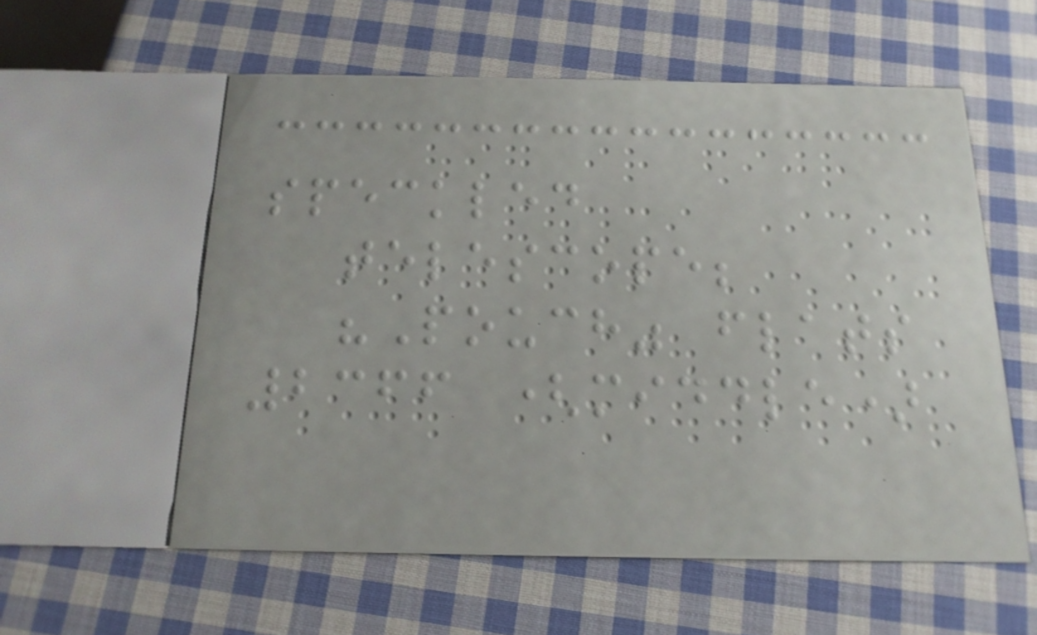speckled
telescope;
"Pouch" flats
2366 (middle)
